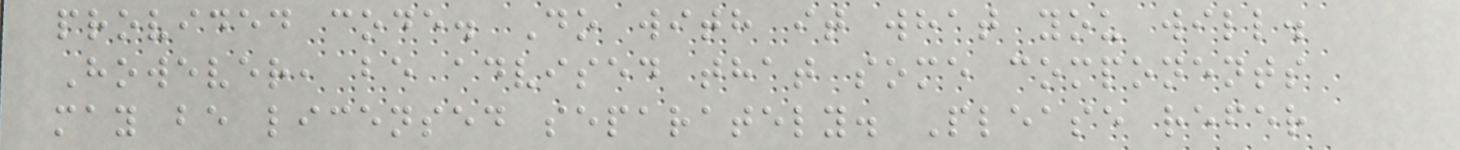provided code. Do with it what you will.
However, be advised that some components
may be licensed separately. Please refer
